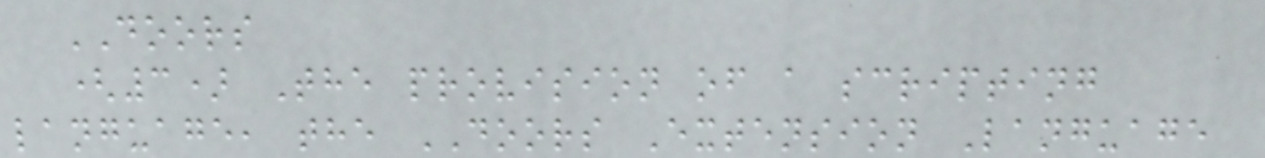DOORS
(3) The provision of a scripting
language, the DOORS Extension Language
